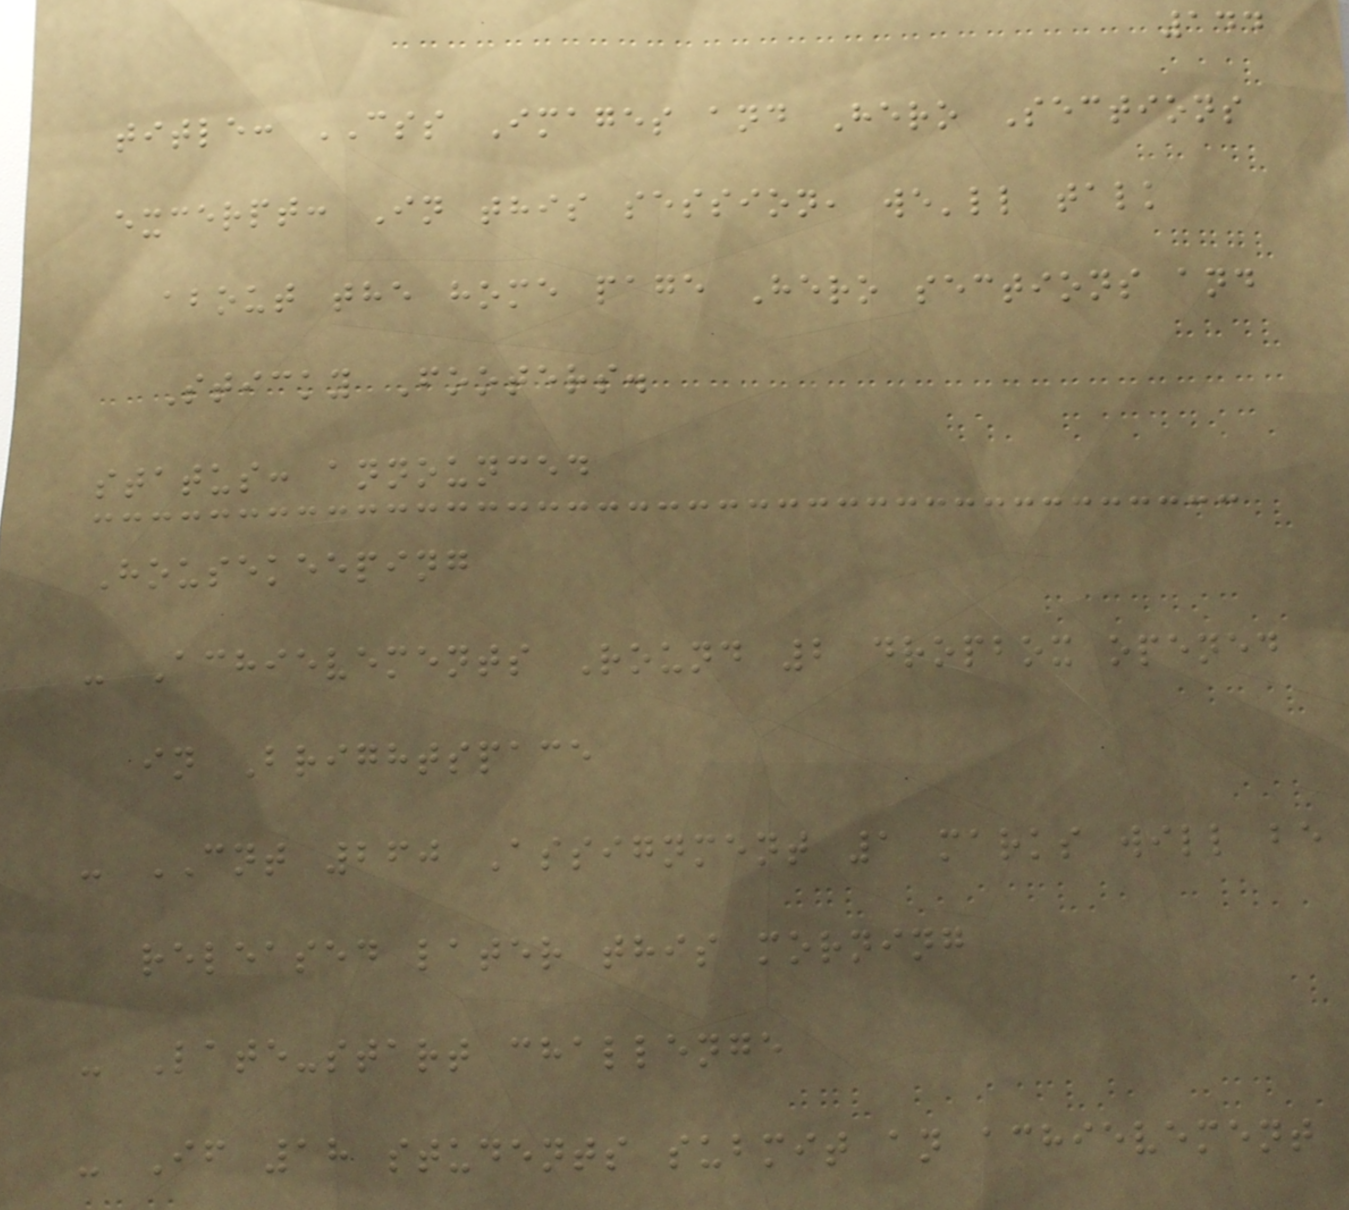144
title: CSS Images and Hero Sections
excerpt: In this session, we'll talk
about the home page Hero sections and
Sticky Footers.
status: announced
Housekeeping
- Achievements Round 2 dropbox opened
in Brightspace
- CNT 260 Assignment 1 marks will be
released later this morning
- Late-start challenge
- If 18 students submit an achievement
